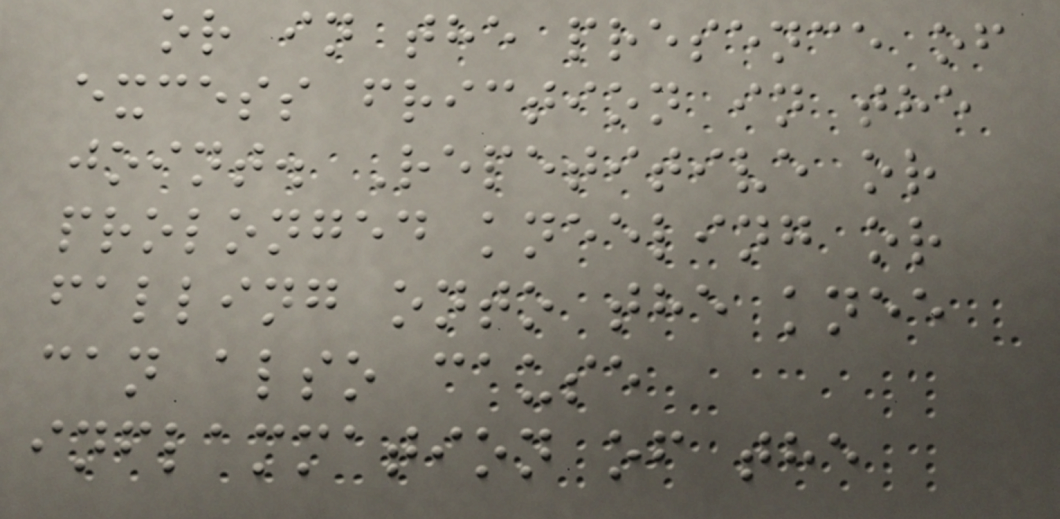or in the presence of
excess friction in the
joint. Repetitive or
prolonged kneeling or
falling onto the knee
can also cause
inflammation of the
